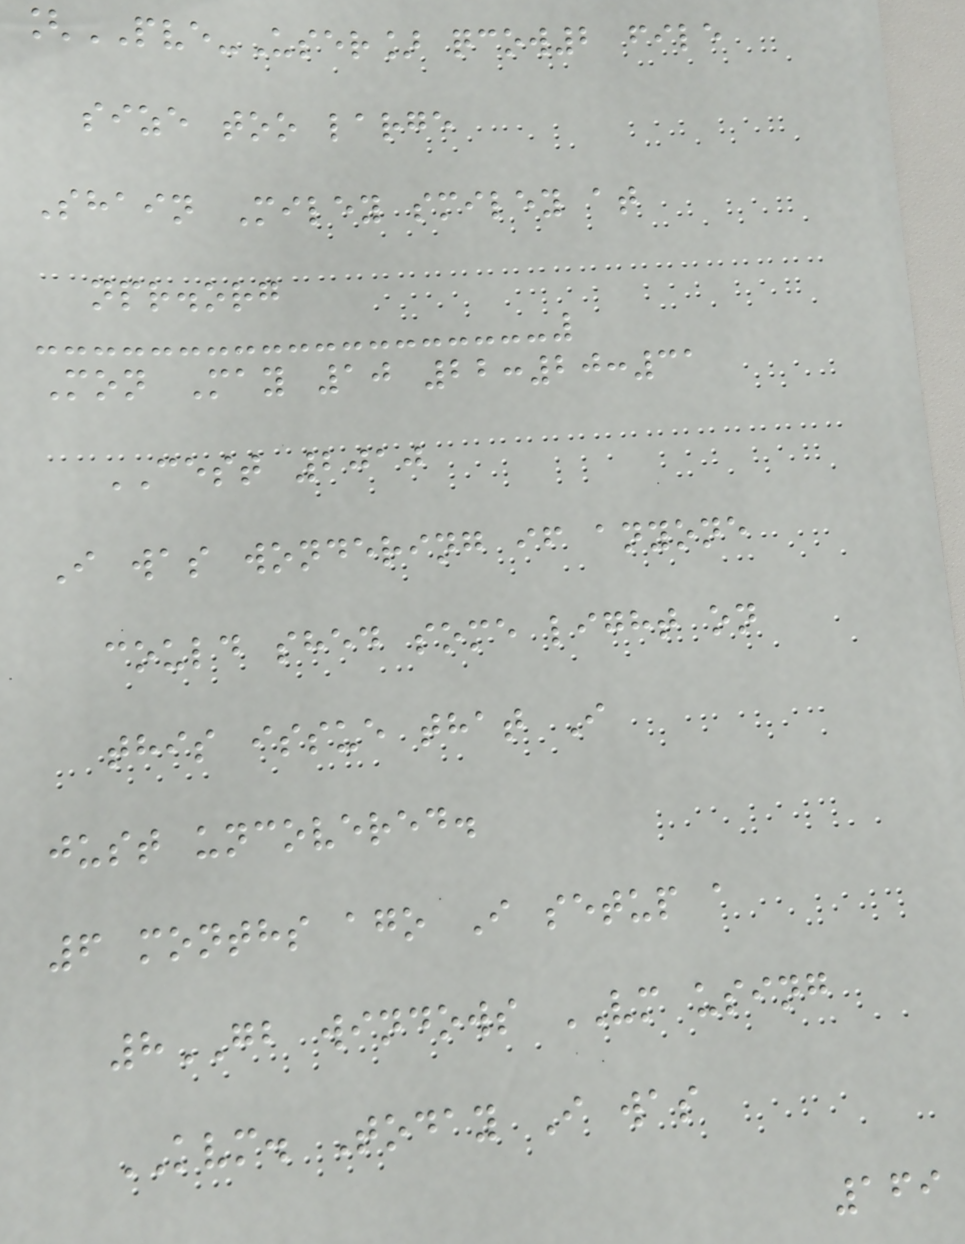[PVE-User] qcow2 file
size too large
Shain Miley smiley at
npr.org
Mon May 10 22:20:31
CEST 2010
I was wondering if anyone
could shed some light on
this issue that I
just uncovered.
6 months ago I setup a
8GB windows VM using
KVM. Today I was
169
